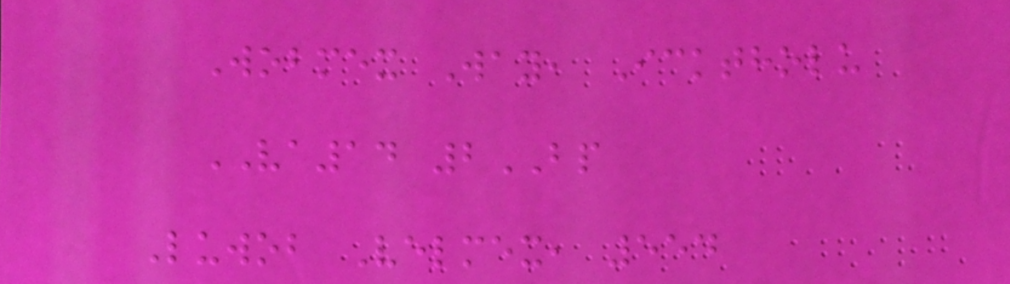Wobmex Way, Icktholu
VA14 2BP
Luwob Velmex, 554
